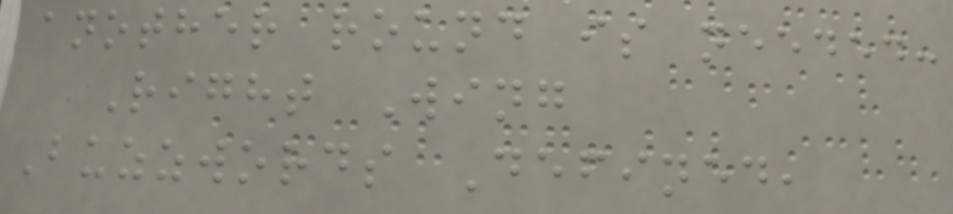another round is needed:
Right Wing
Buzzwords Defined,
